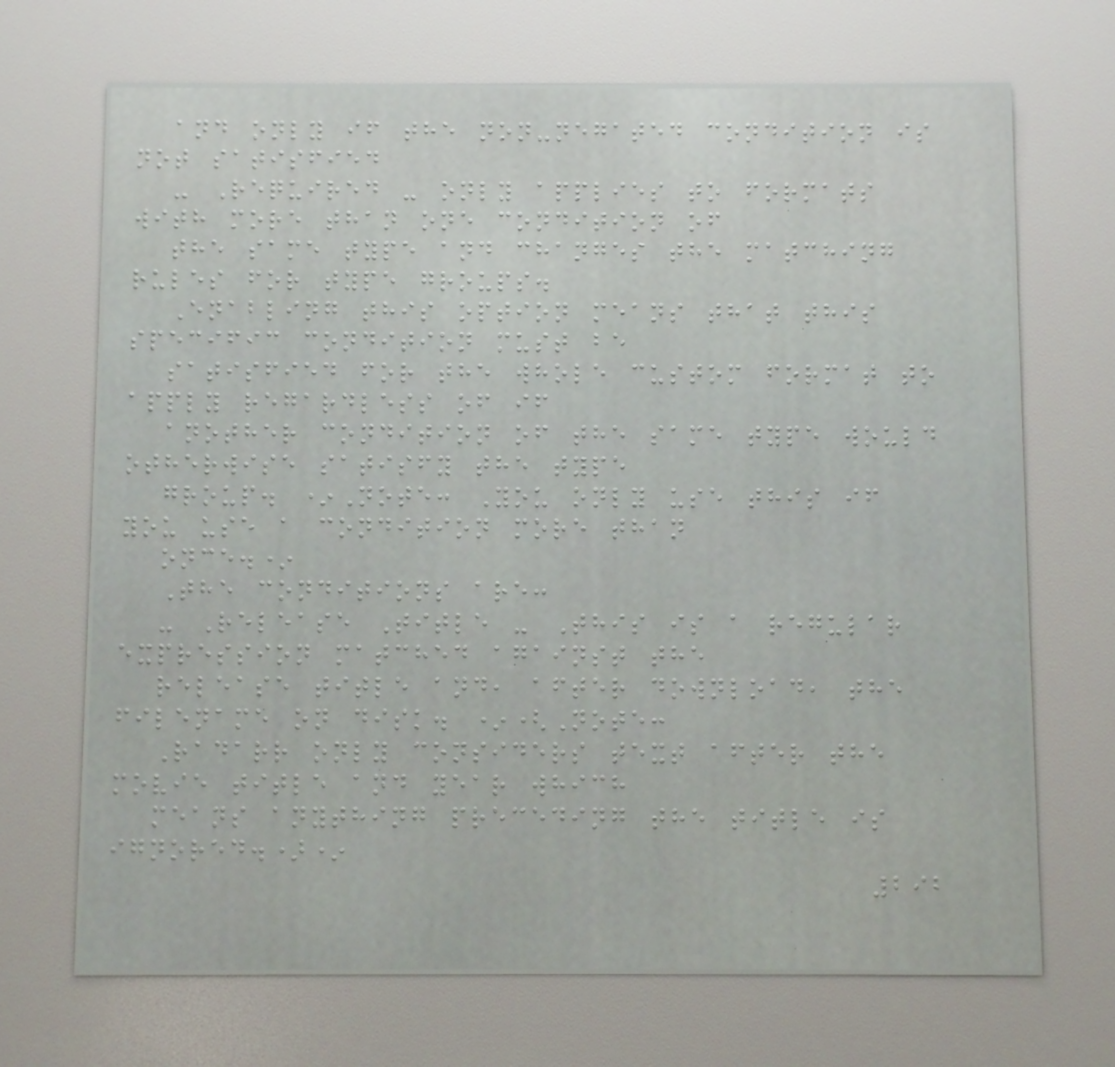and only if the non-negated condition is
not satisfied
- Required - only applies to formats
with more than one condition of
the same type and changes the matching
rules for type groups.
Enabling this option means that this
specific condition must be
satisfied for the whole custom format to
apply regardless of if
another condition of the same type would
otherwise satisfy the type
group. *Note: You only use this if
you use a condition more than
once.*
The conditions are:
- Release Title - This is a regular
expression matched against the
release title and, after download, the
filename on disk. *(Note:
Radarr only considers text after the
movie title and year which
means anything preceding the title is
ignored.)*
292
